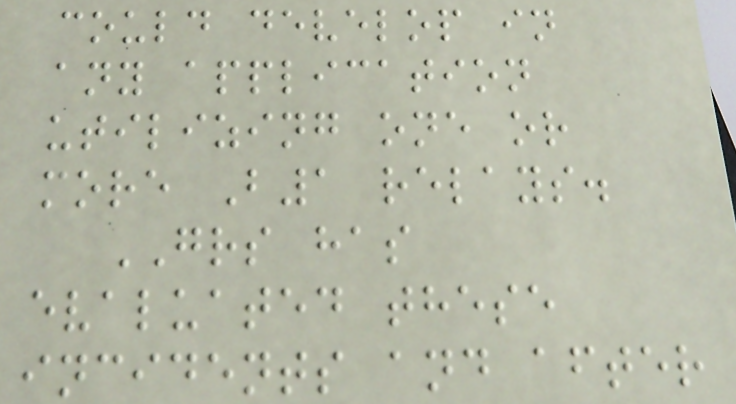could develop in
any application
utilizing one or
more B1 relays.
GRS has
evaluated these
incidents and after
